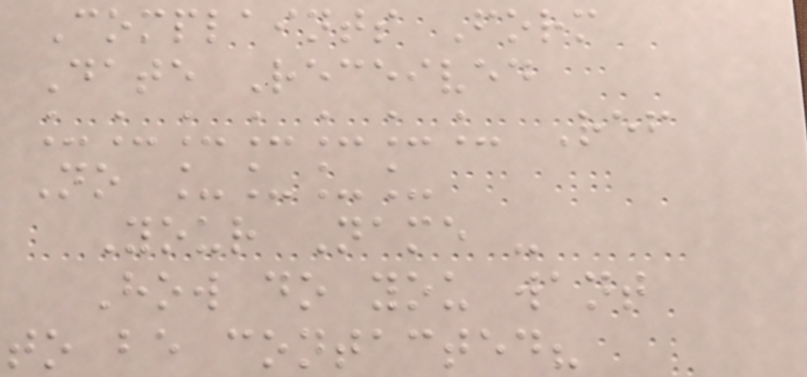Complaints Form
Date Received
_______ Ref
No ____
Your Name -
How do you want
to be contacted?
